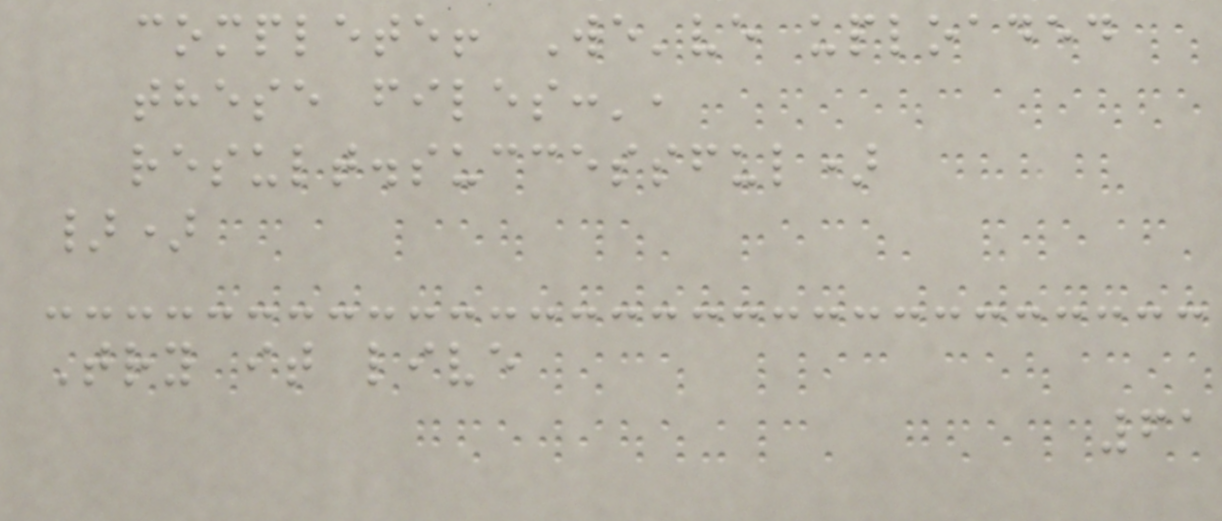complete! We've uploaded
these files:',
result.successful)
})
Try it live
61
